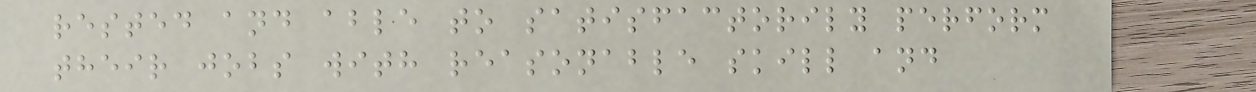rested and able to satisfactorily perform
their jobs with reasonable skill and
